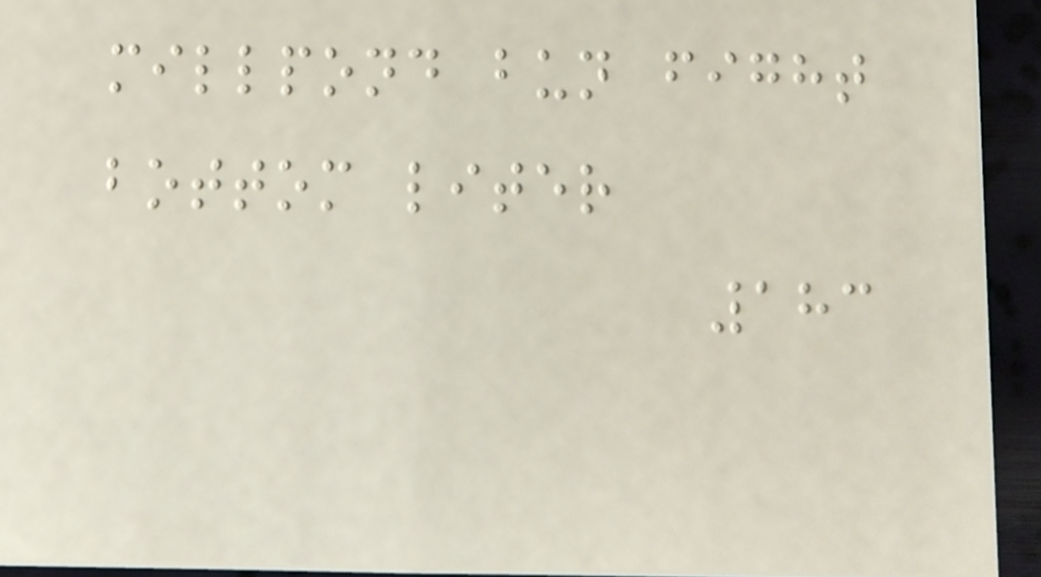millpond bun fight
bottom liter
183
